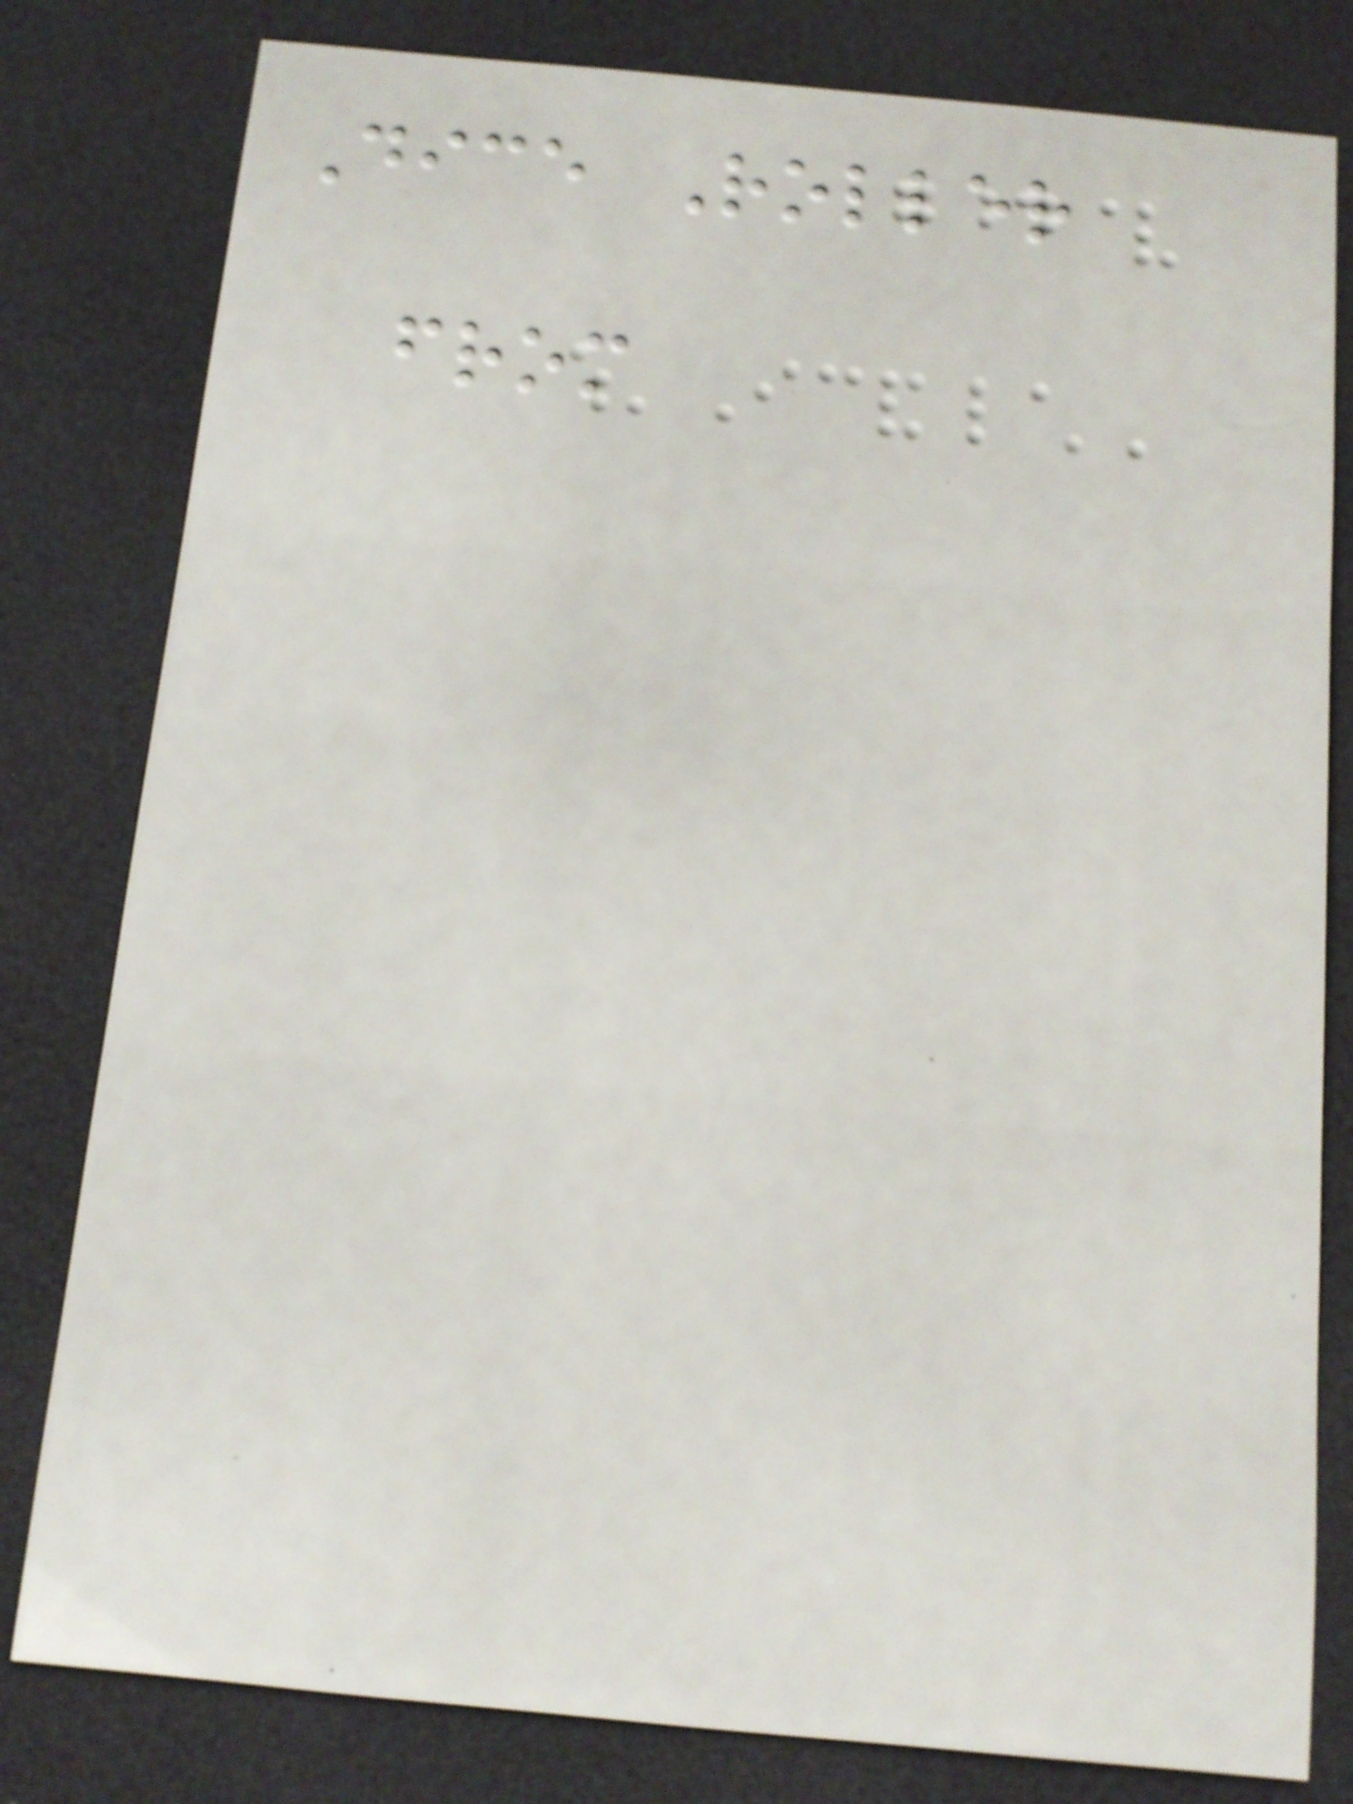Dice Roller
from
